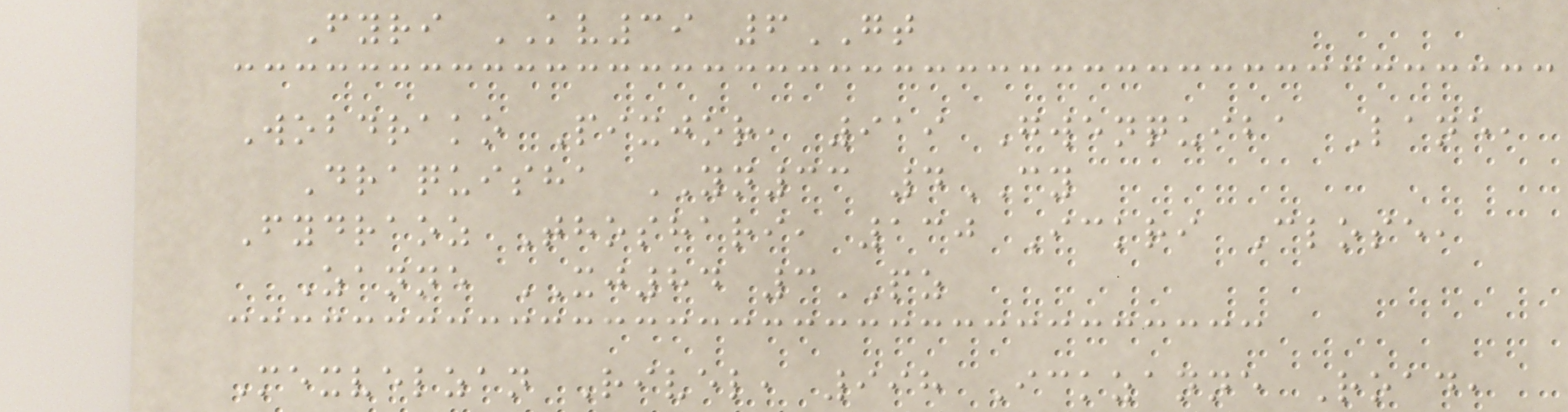Fyri KV39 6GT
Wobdrako Pixjor, 919 Gwenquiba Lane,
Draquisha YN33 4CY
Fydraoz Thoshari, 130 Ickri Close,
Zanne XJ84 3PZ
Mexvelzan Rivel, 998 Ickzanne Road,
